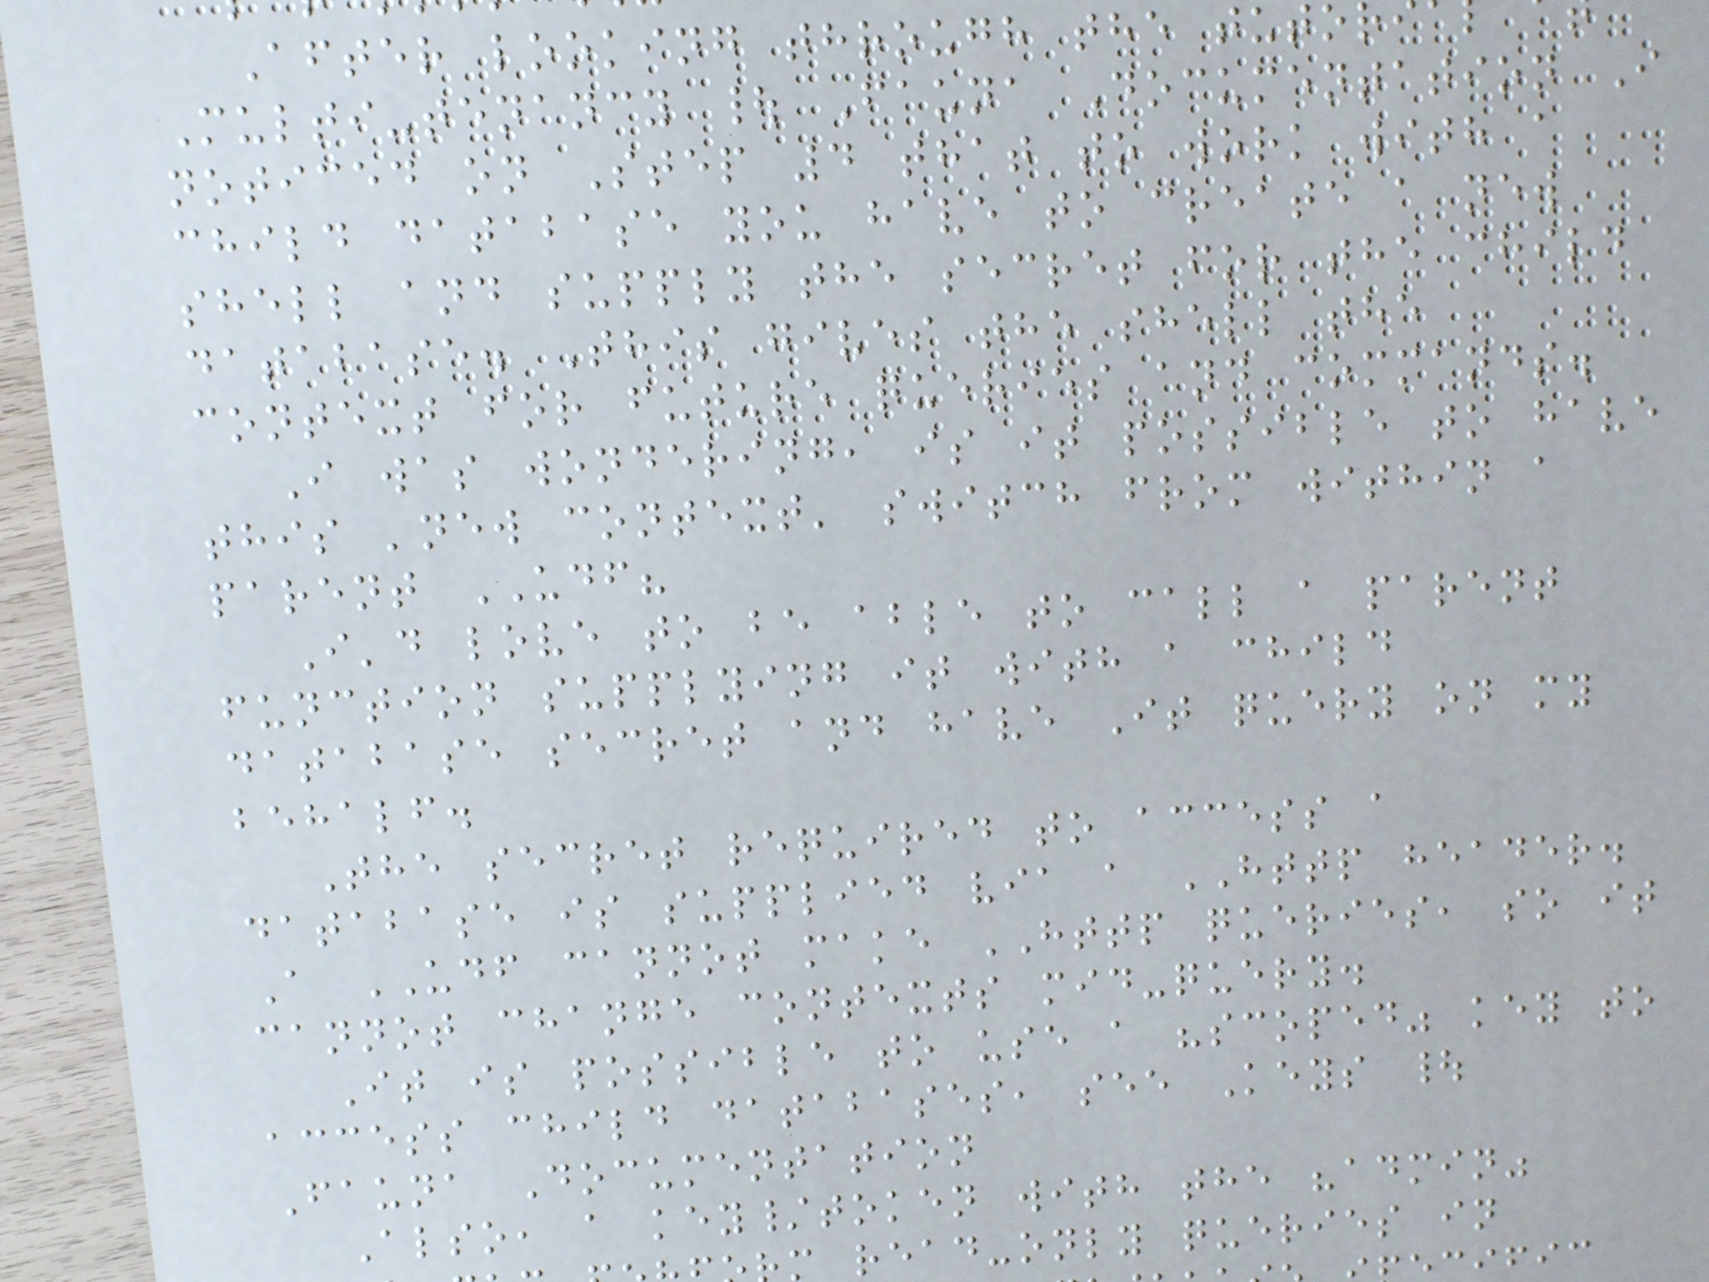After looking through the tuto
Multi-tenancy | Fauna Documentation I
noticed on Step 4 that to work with a
child database you have to create a new
shell and supply the secret for the child
database. This gives the shell the
context for future queries and commands.
I was wondering, is it possible to have
this 'new context' switch from within a
parent UDF?
I'd love to be able to call a parent
function supplying it with a child
database secret and have It query on my
behalf.
The secret required to access a
database is supplied via a HTTP header.
A UDF cannot make HTTP queries, so it
cannot change contexts mid-query.
It is possible to use a "scoped" key to
access child databases, see Keys |
Fauna Documentation
Also, a key/token with the "admin"
read-only queries in
